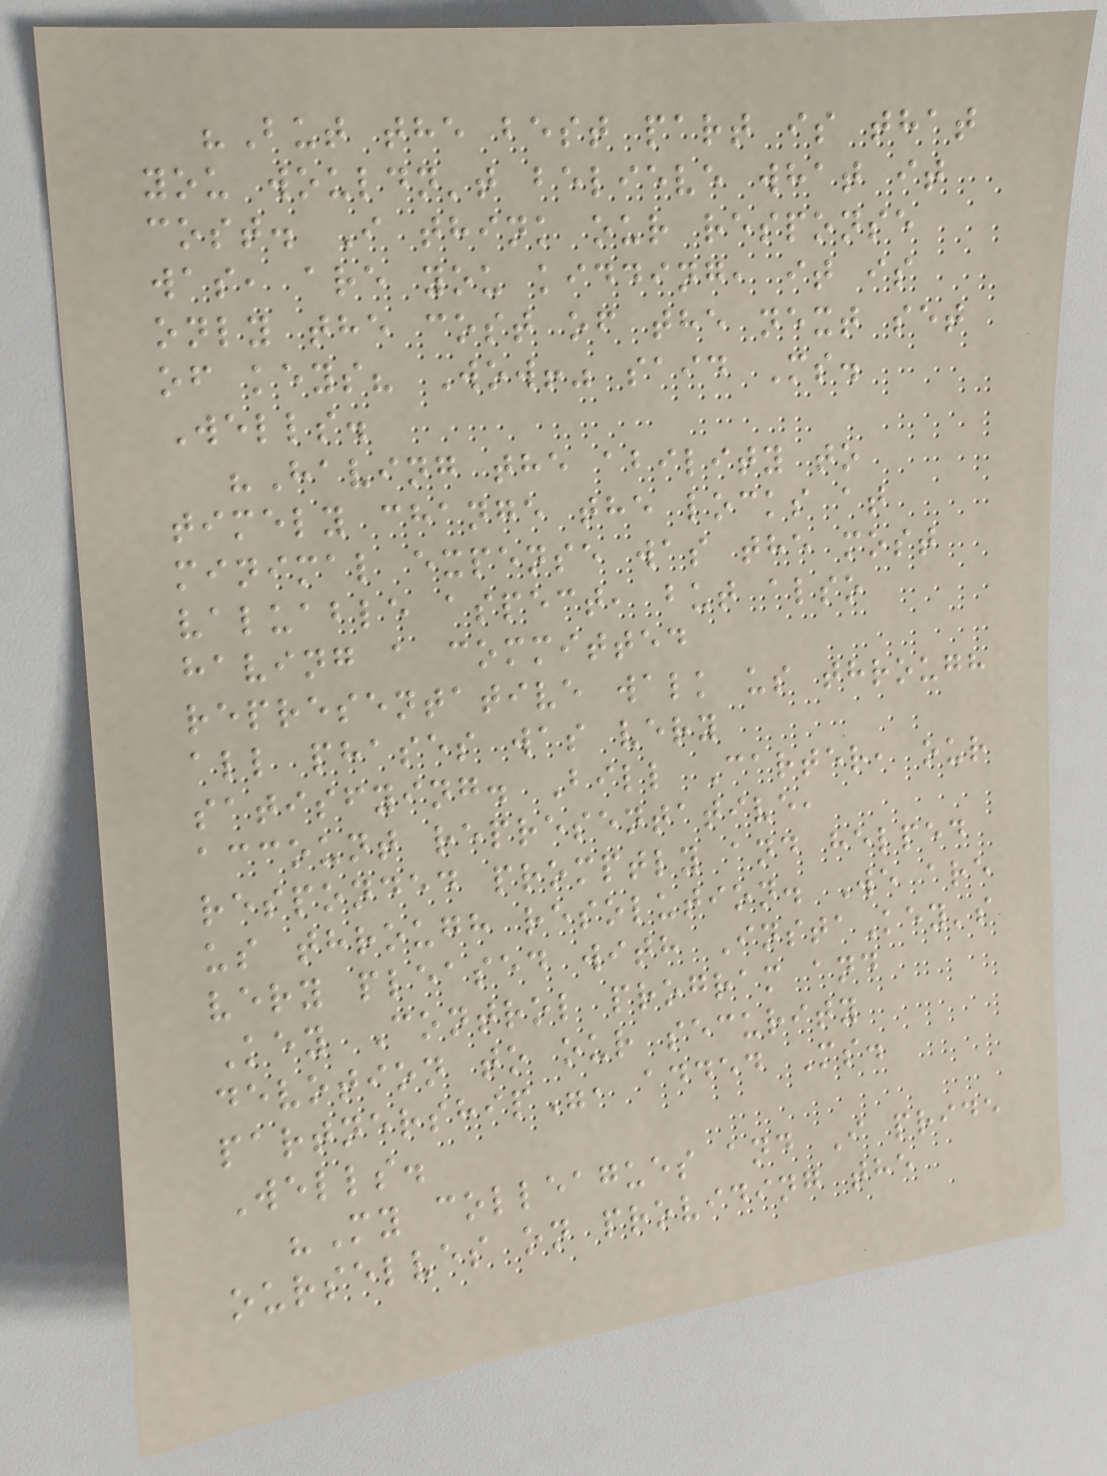"But the best part is that
you wouldn't believe what it
cost. I think our response
was, are you kidding, it is
only the cost of the next set
of keys? Wow!" said Ms.
Wells.
"Having the ability to
timely change the locks at
minimal expense was the most
valuable aspect, but also
having a committed
representative walk us through
all phases was very
satisfying. Bill Carter, our
account representative,
responded promptly and helped
us through resolution. We are
very pleased with InstaKey's
Key Control program and
devotion to our security
partnership", added Ms.
Wells.
"My colleagues and I pride
ourselves on providing the
